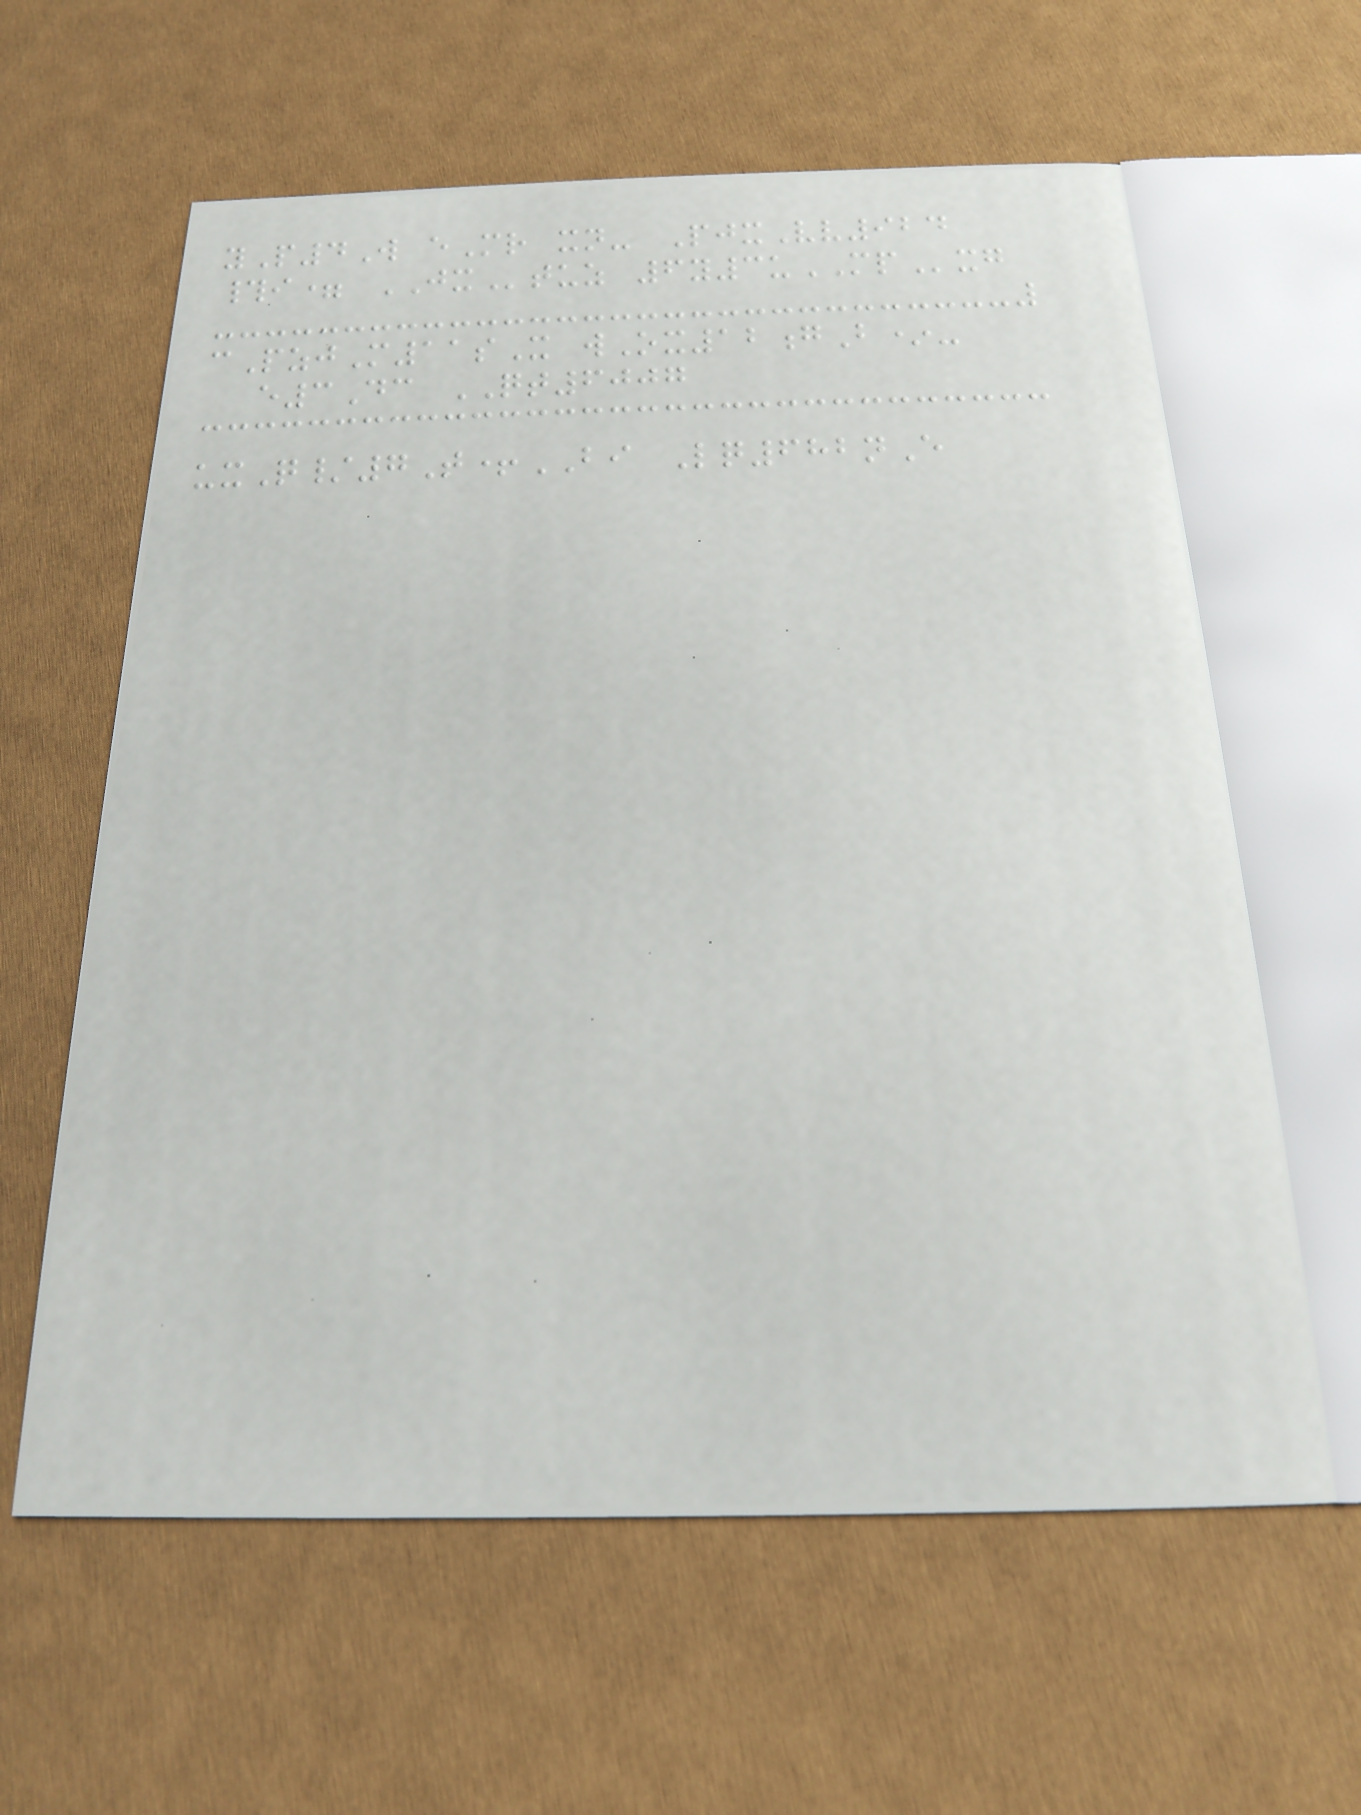yP4W eMr xn- PjxVv924
#i= JXtuz 6y3uMPxg
cPzjM11sX wOx12gB*-
e3Dc QT6007
uxQ/7T+BI Lq682nE
